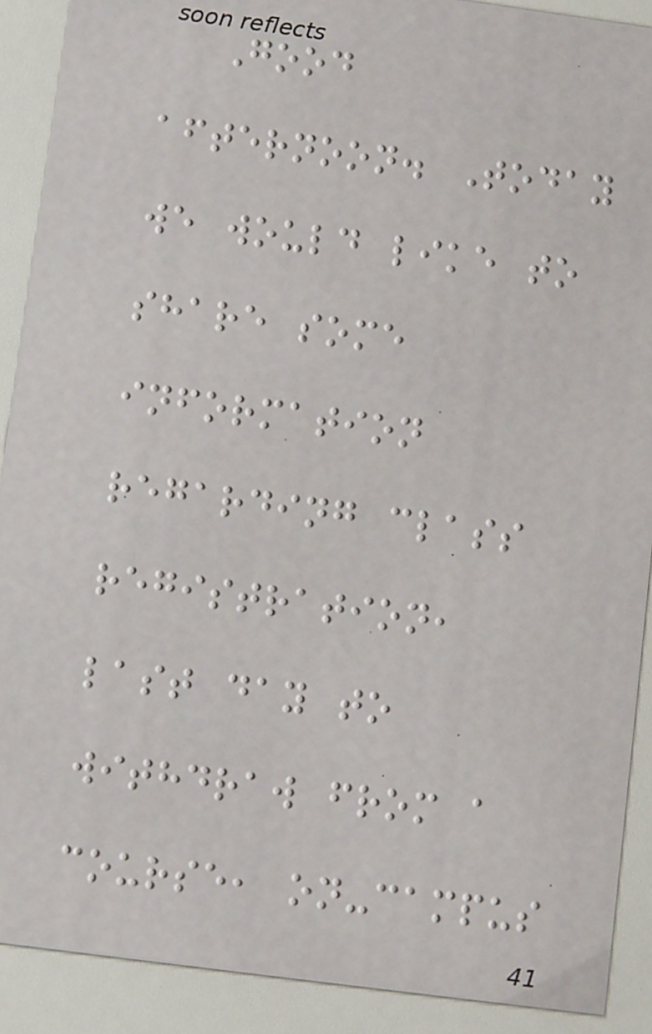Good
afternoon. Today
we would like to
share some
information
regarding class
registration,
last day to
withdraw from a
course, on-campus
